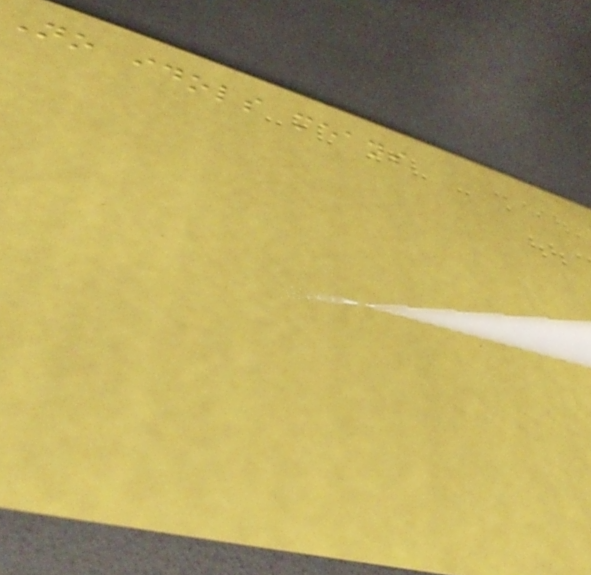No idols means
